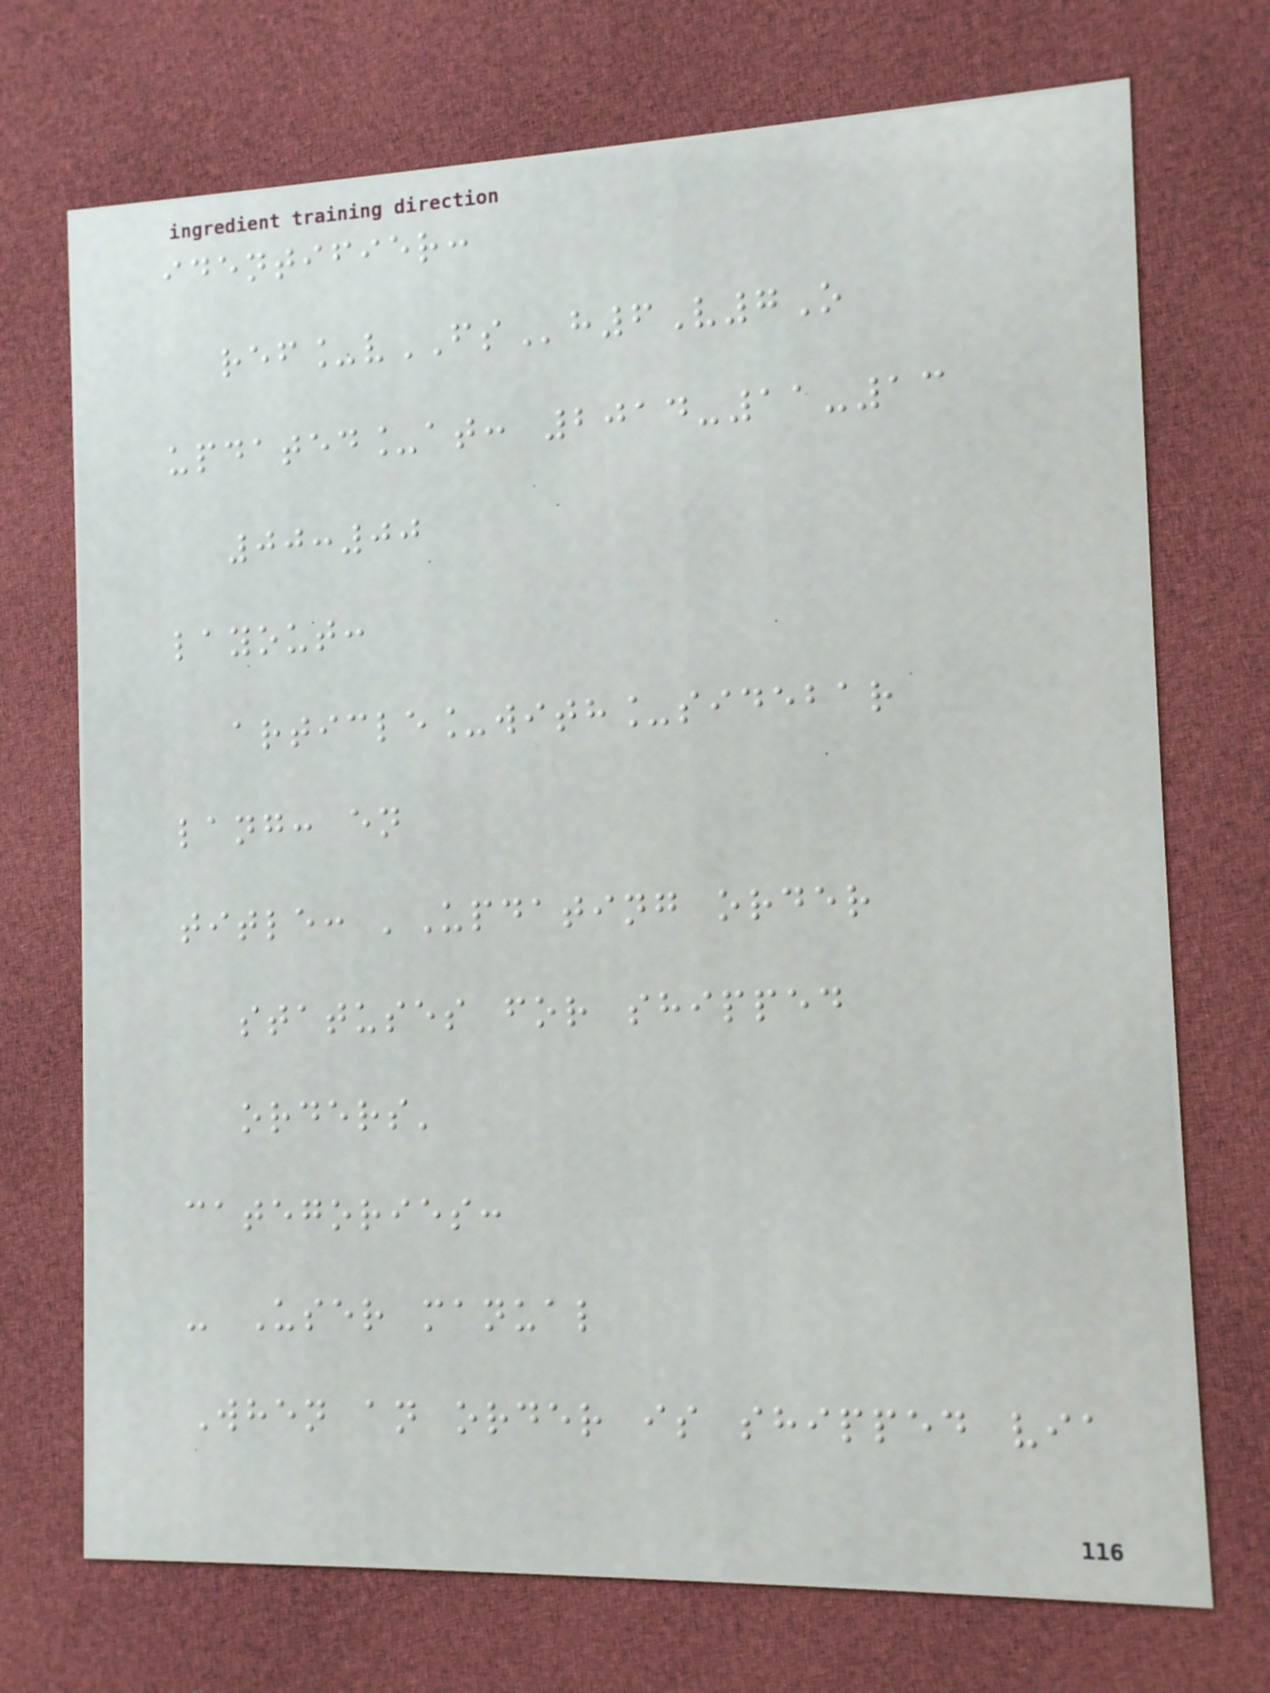identifier:
ref_vFSh6V7O
updated_at: 2014-11-13
00:00
layout:
article_with_sidebar
lang: en
title: 'Updating order
statuses for shipped
orders'
categories:
- User manual
When an order is shipped via
